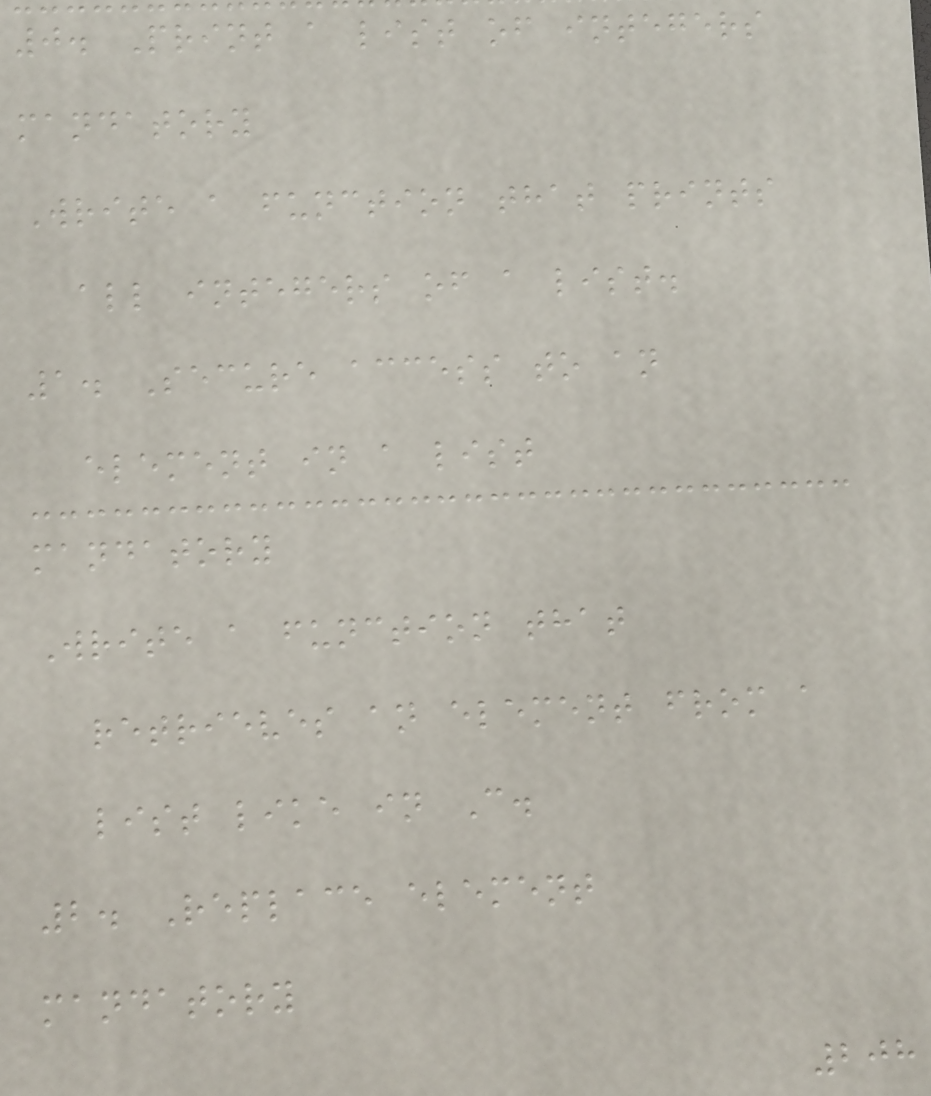0. Print a list of integers
mandatory
Write a function that prints
all integers of a list.
1. Secure access to an
element in a list
mandatory
Write a function that
retrieves an element from a
list like in C.
2. Replace element
mandatory
208
